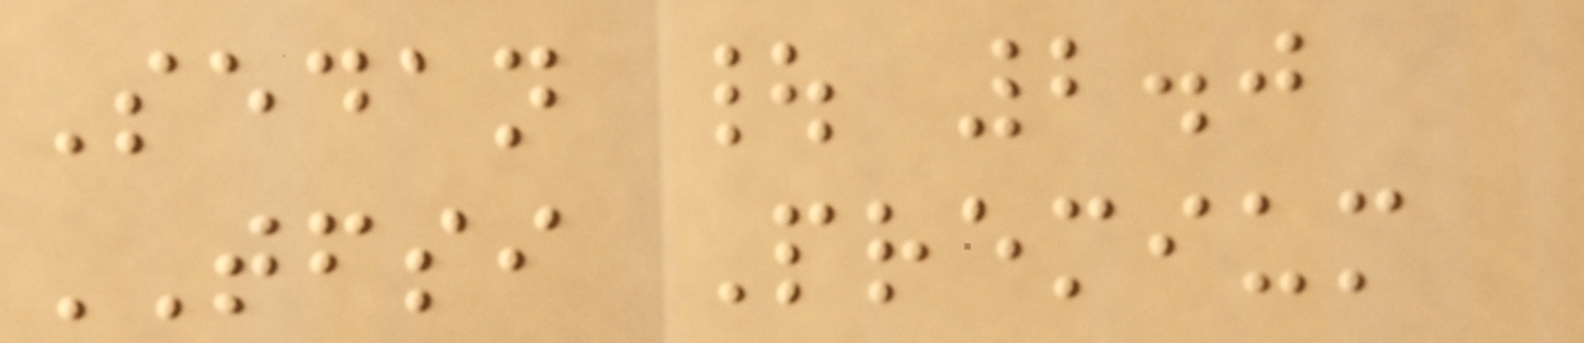Sedan | 2.0
TFSI Premium
